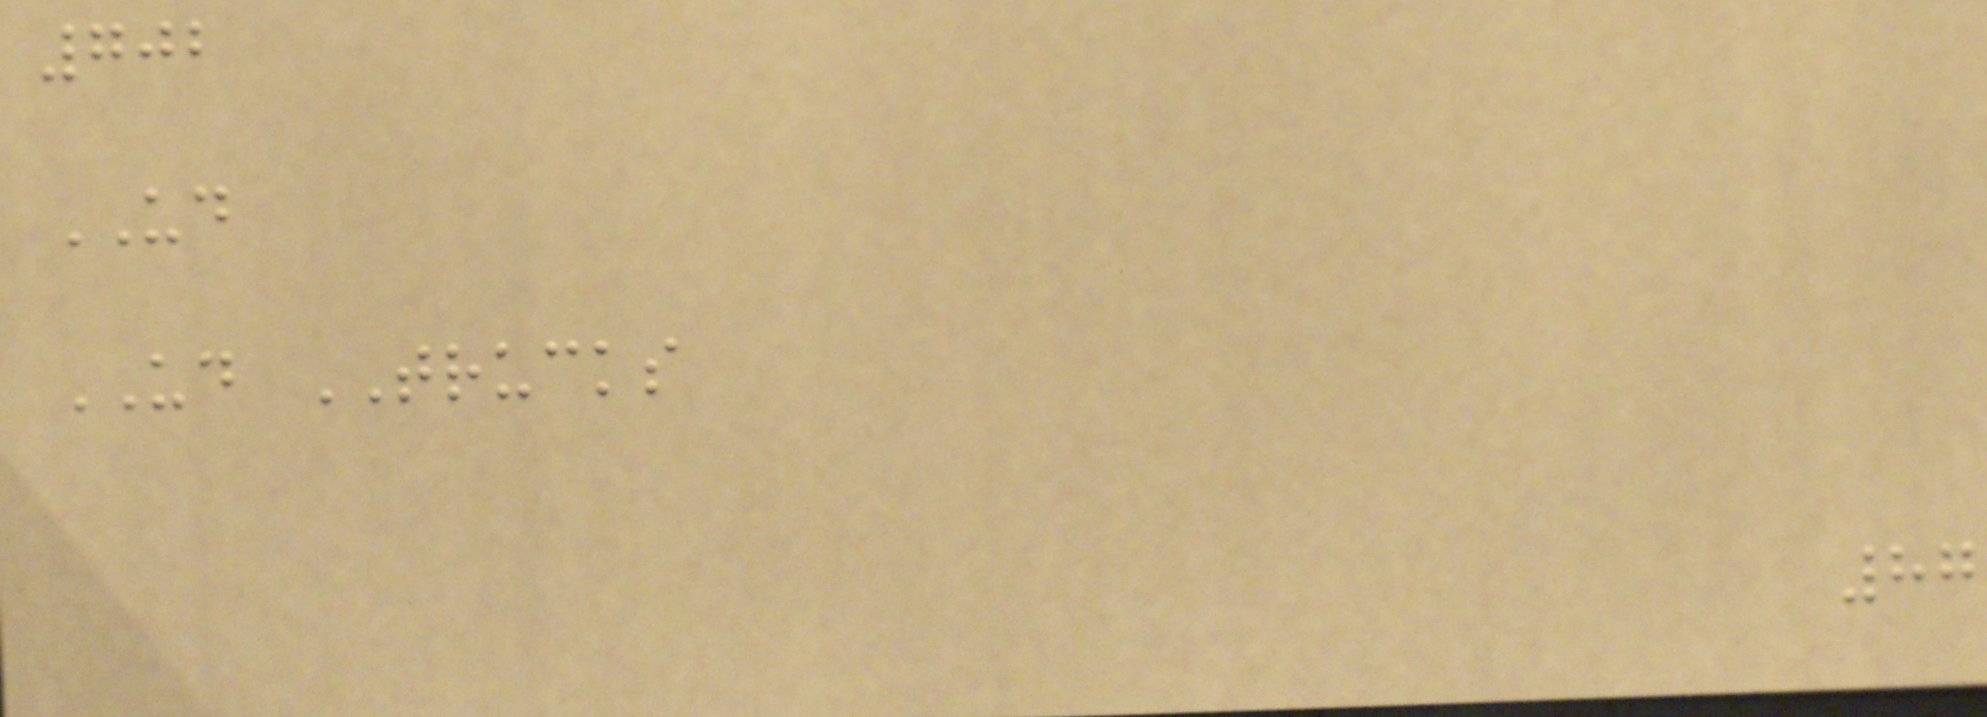702
UD
UD TRUCKS
87
